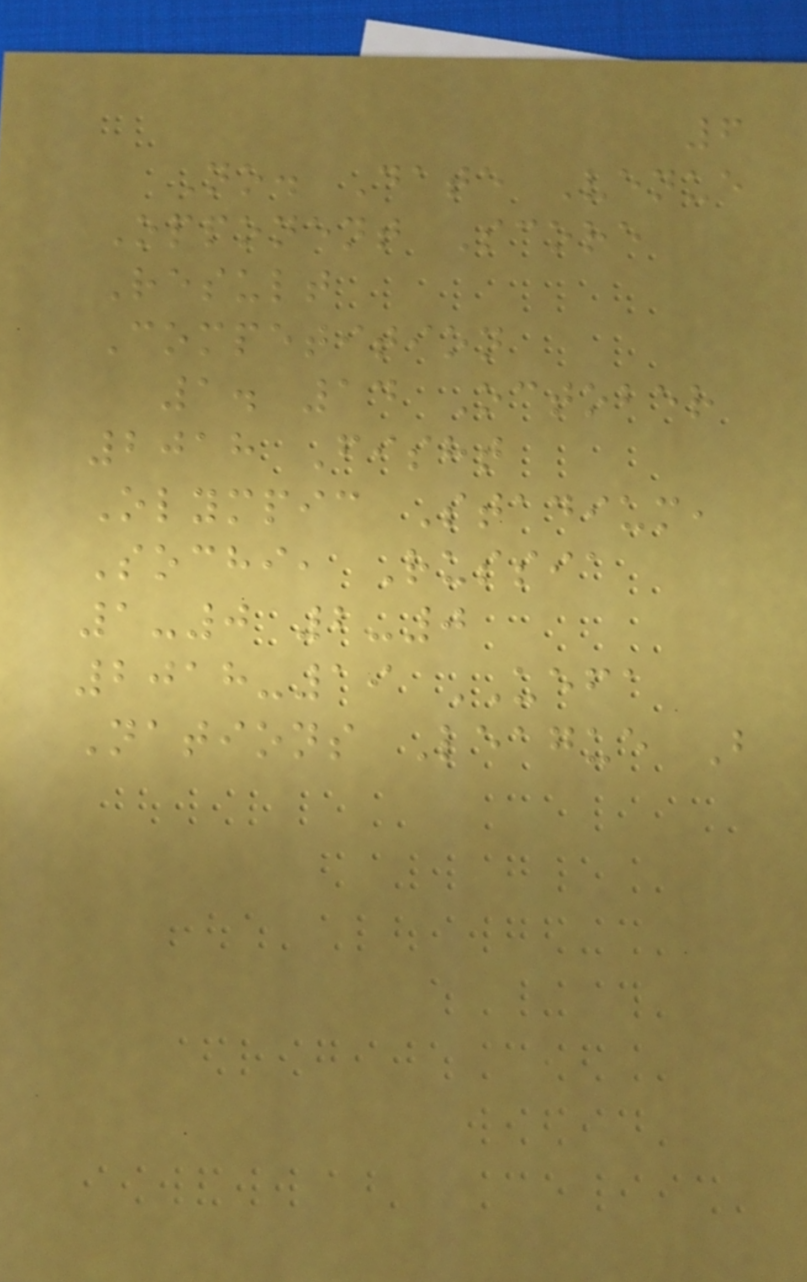6
No. Date Venue
Opponent Score
Result
Competition
1. 14 October
2018 Fisht
Olympic Stadium,
Sochi, Russia
1-0 2-0
2018-19 UEFA
Nations League B
